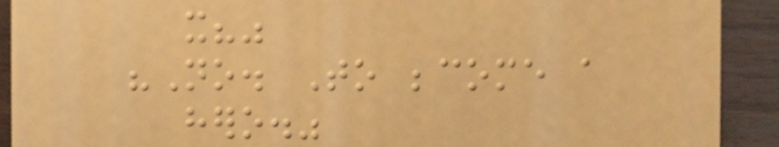it?"
"No. To become a
hero."
